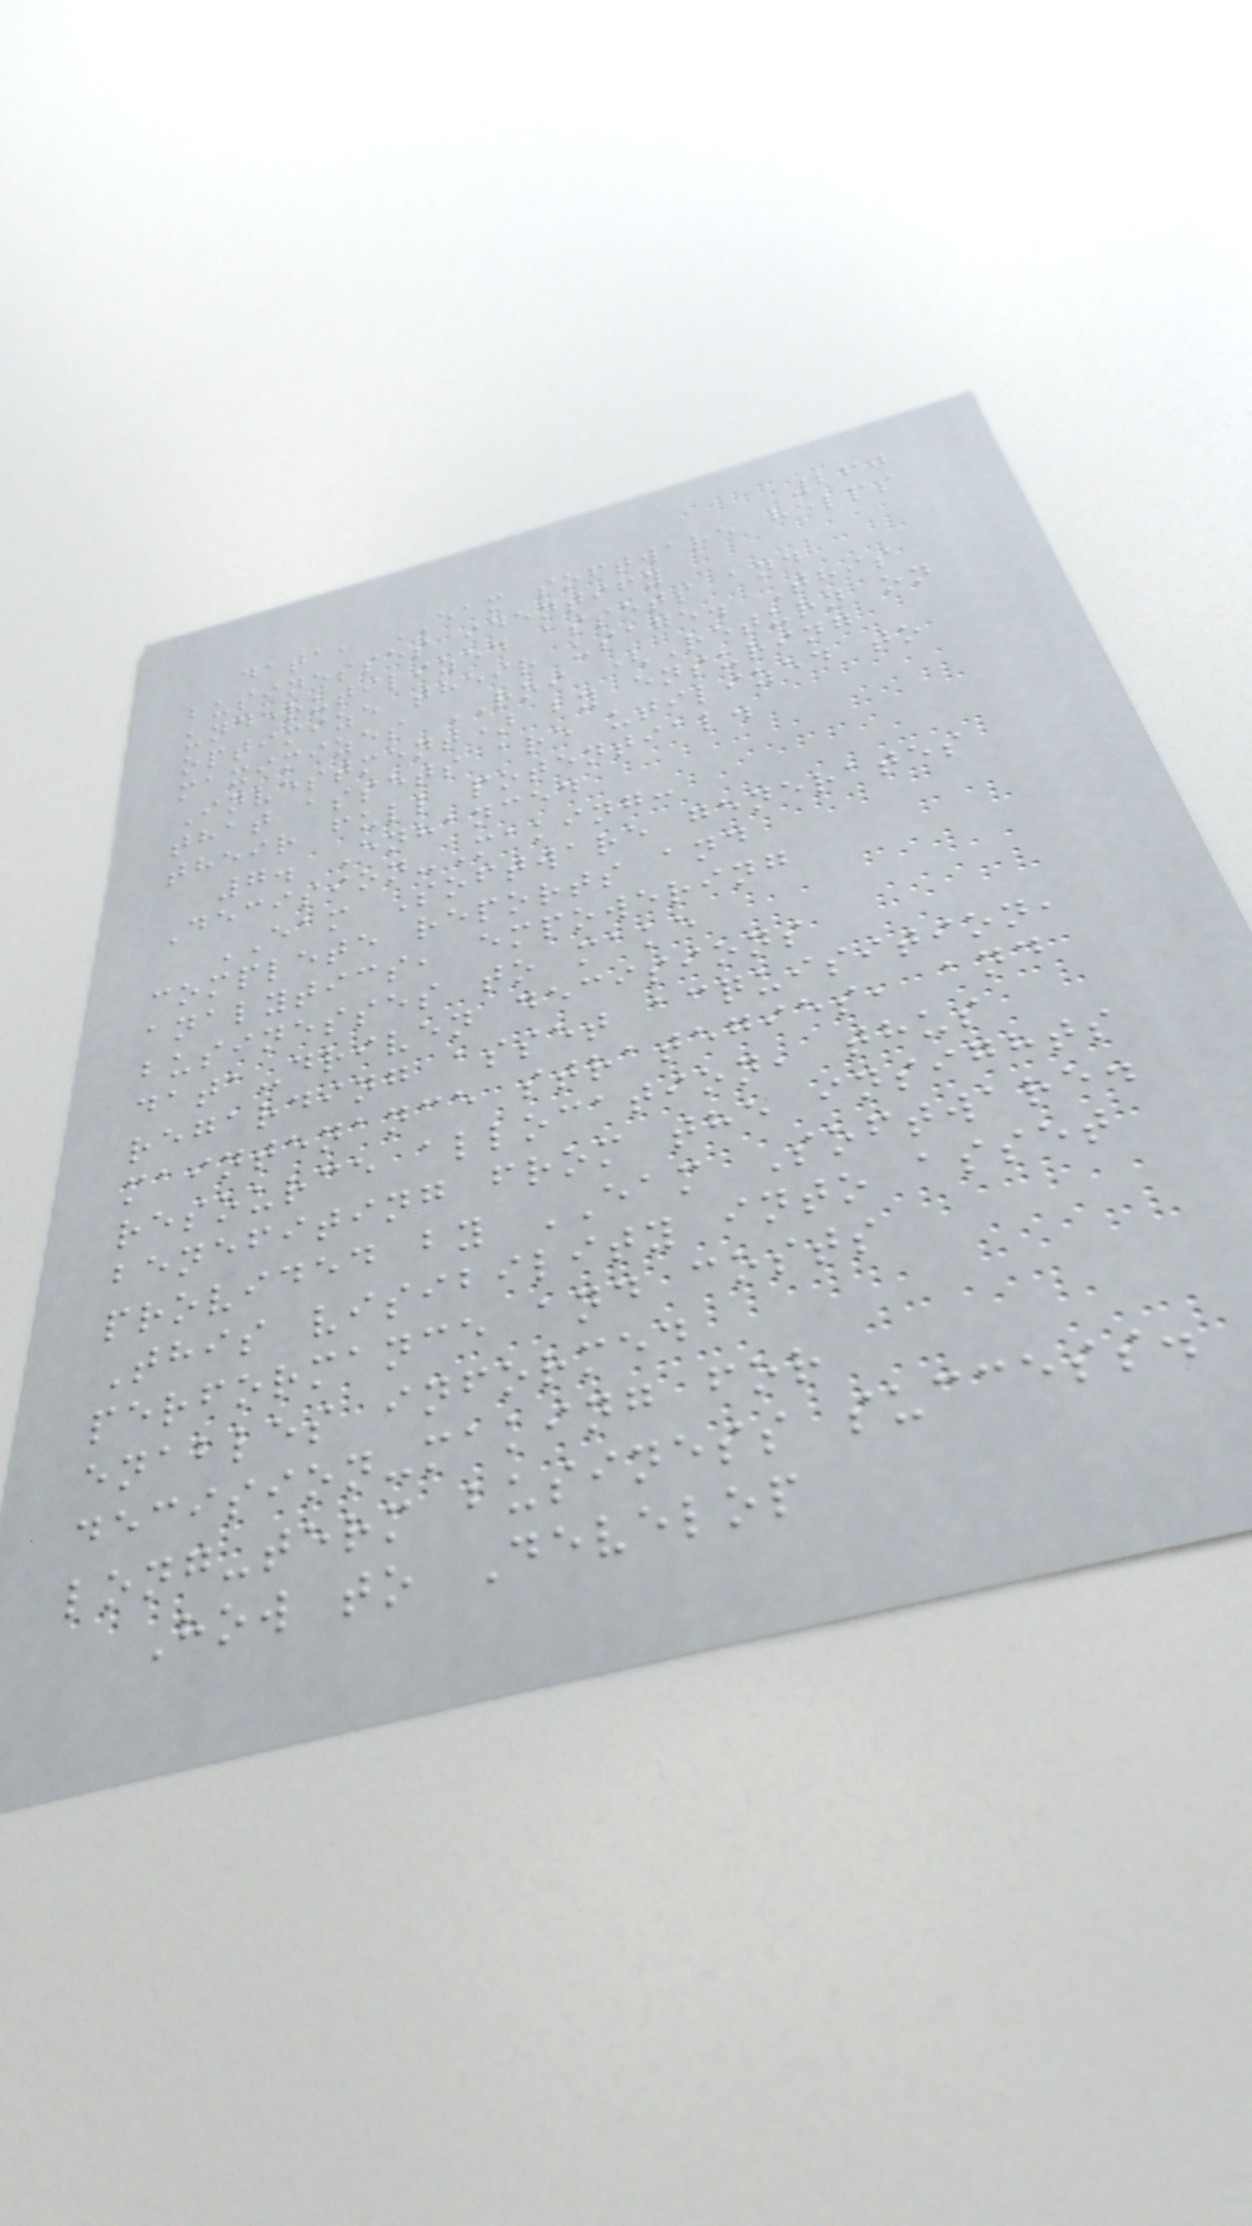260
data, EAM software helps
businesses identify
underutilized assets and
optimize their usage. This
maximizes ROI (Return on
Investment) by ensuring
that assets are utilized to
their full potential.
7. Enhanced
Decision-Making:
EAM Software generates
complete reports and
analytics, empowering
businesses to make
data-driven decisions
regarding asset acquisition,
maintenance strategies, and
resource allocation, thus
benefiting from the insights
provided by EAM Software.
This visibility into asset
performance and costs
enables informed
decision-making for
long-term business success.
How to Develop
